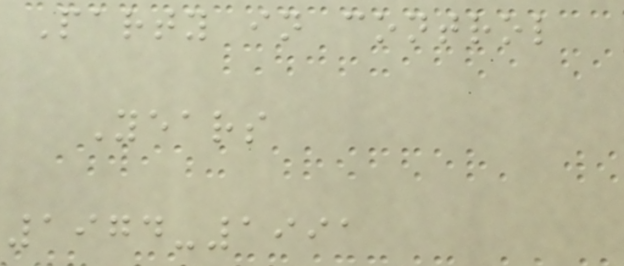Party in control
Years
1974-1991
